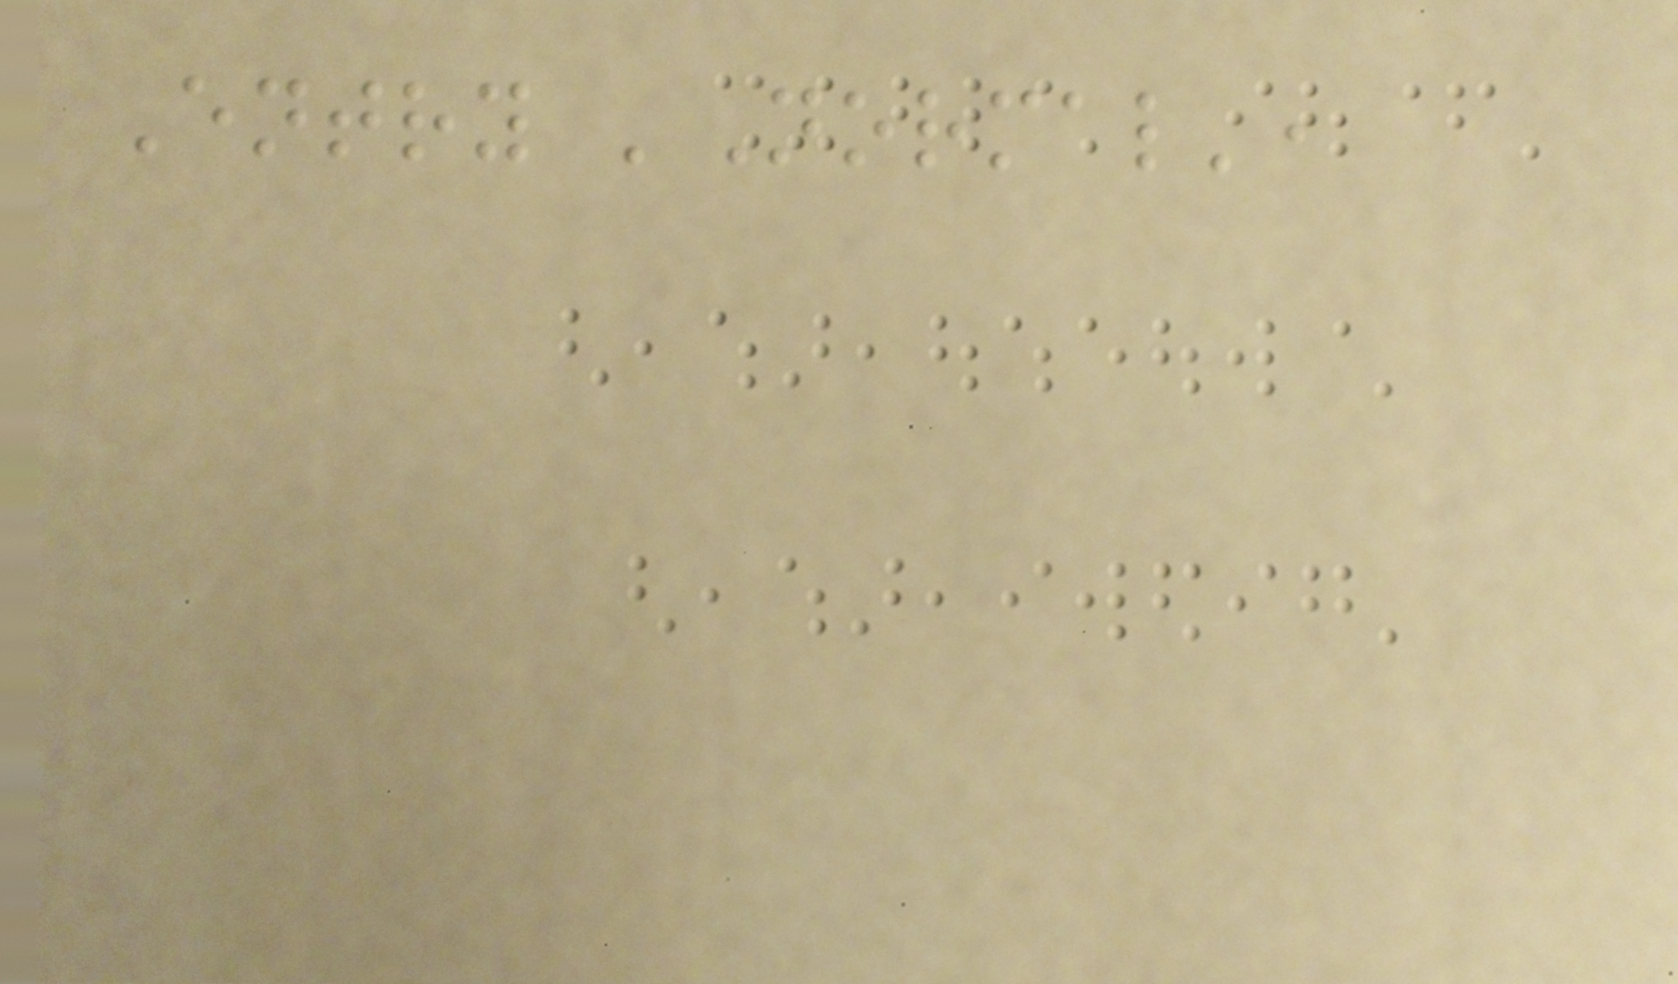Entry 'Normal',
